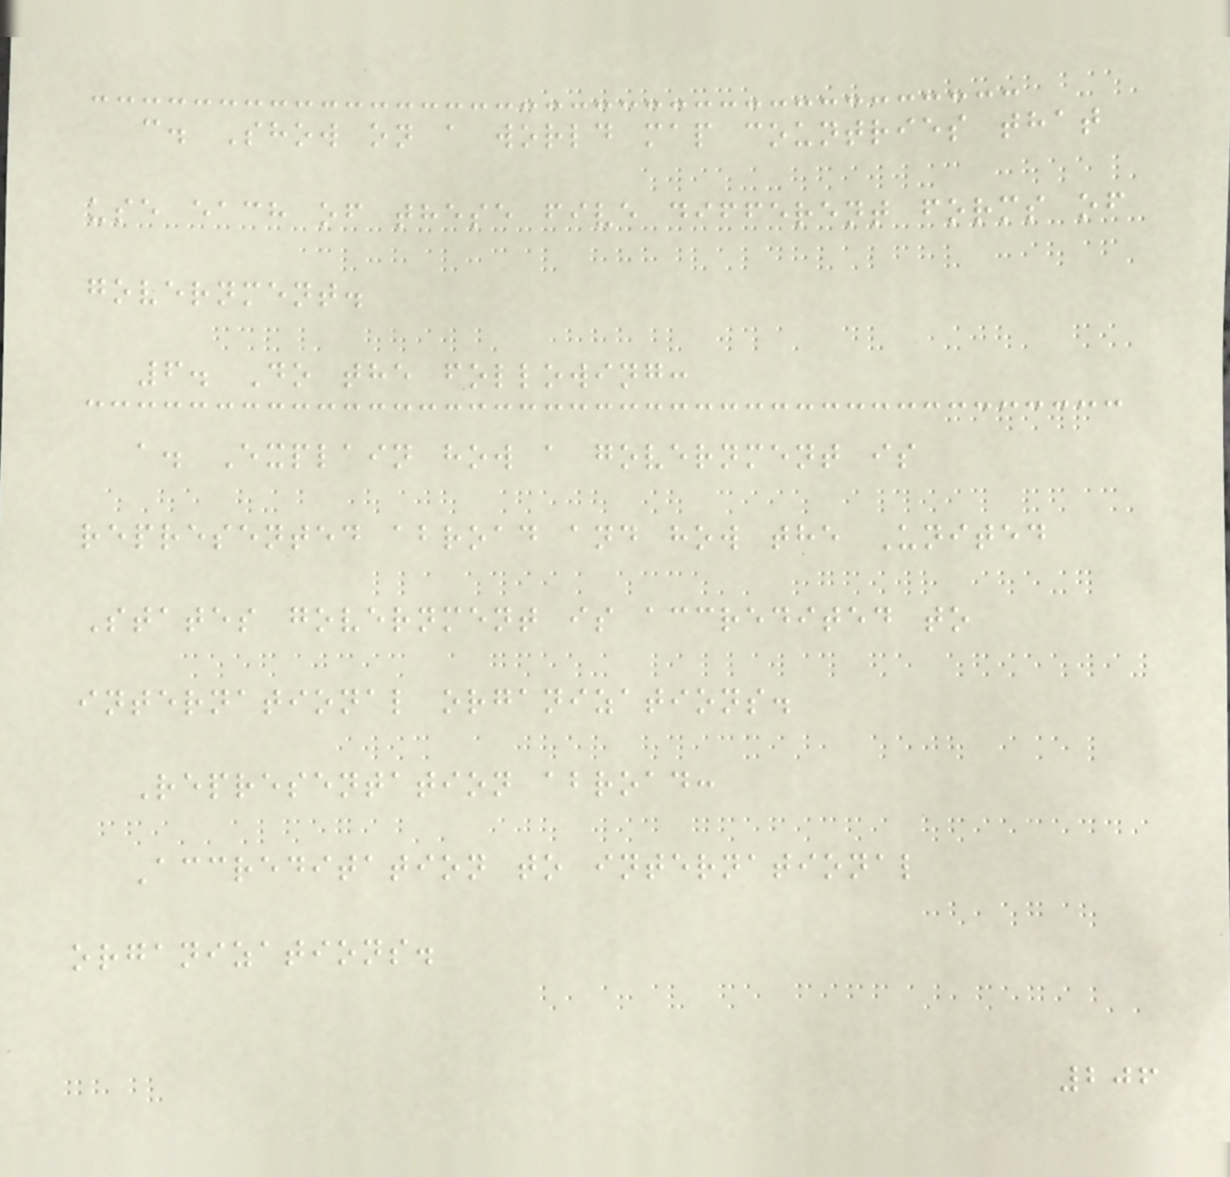c. Show on a world map countries that
use each of these five different forms of
government.
6. Do the following:
a. Explain how a government is
represented abroad and how the United
States government is accredited to
international organizations.
Representation abroad:
Accreditation to international
organizations.
206
